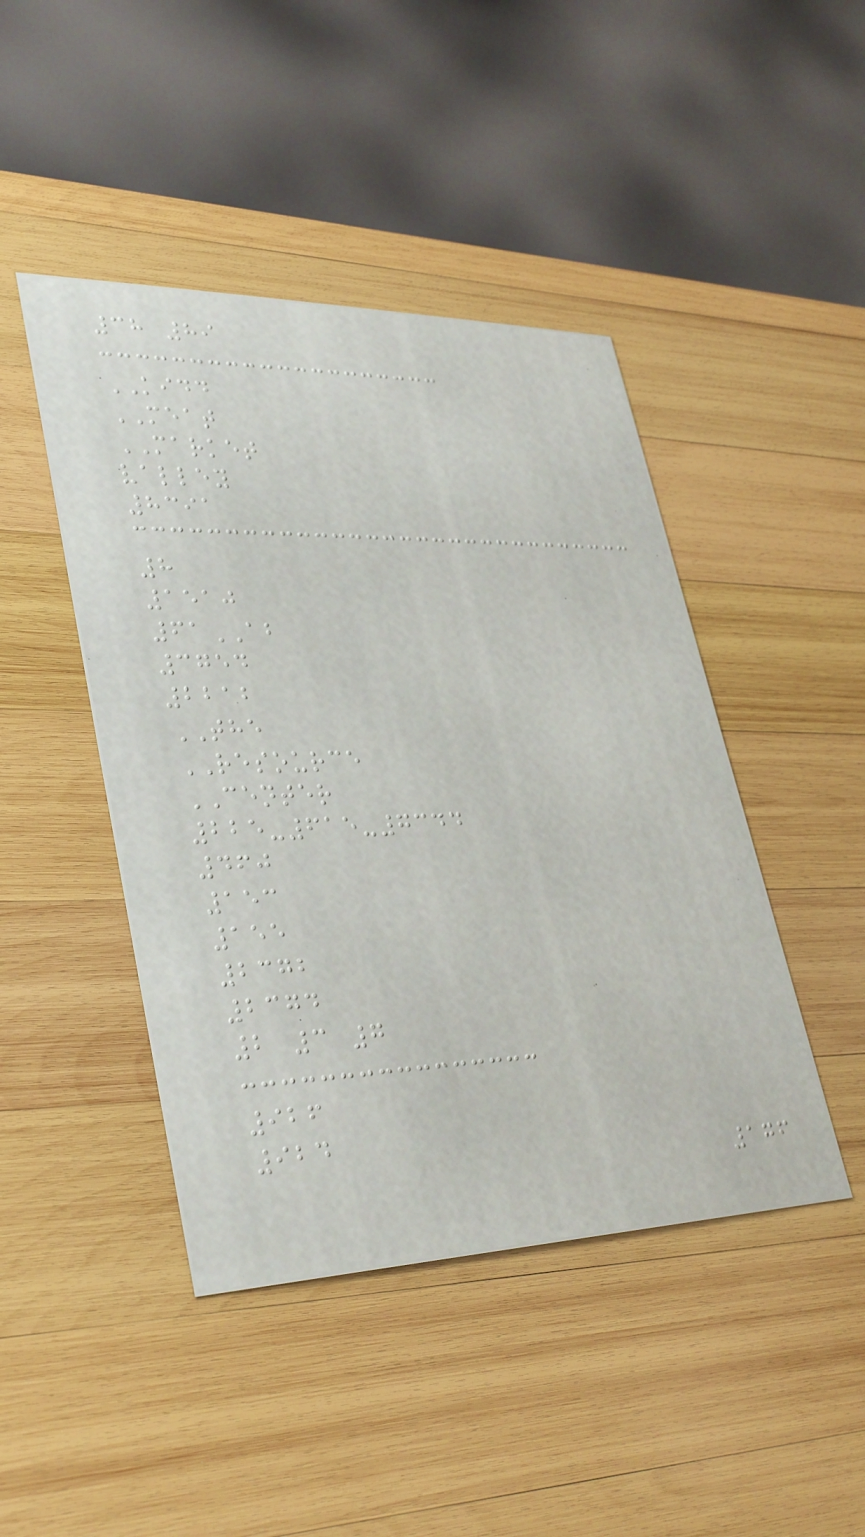38 89
KIDD
MEAT
MARKET
valley
8391
8
1510
61AB
3754
2212
THE
RESOURCE
CENTER
225-615-7344
460
153
155
2372
2374
2 3 7
926
924
176
